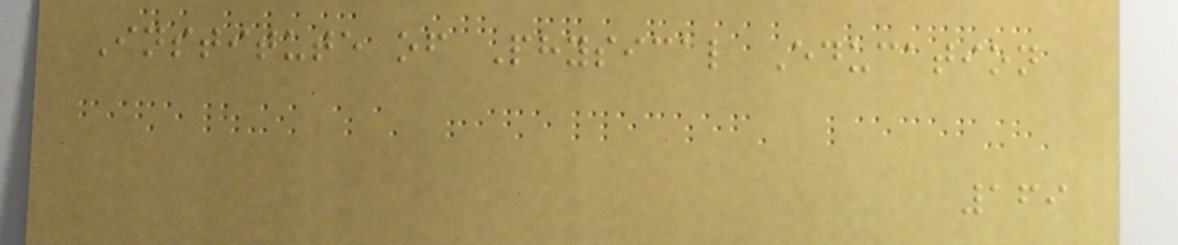Institute of Physical Education
169
